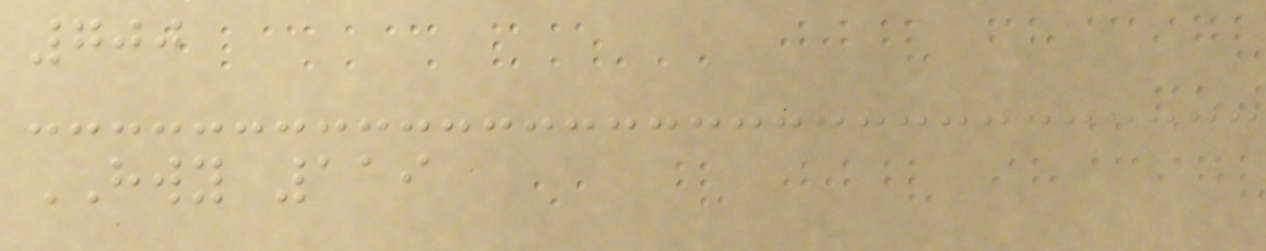700
HWY 119
